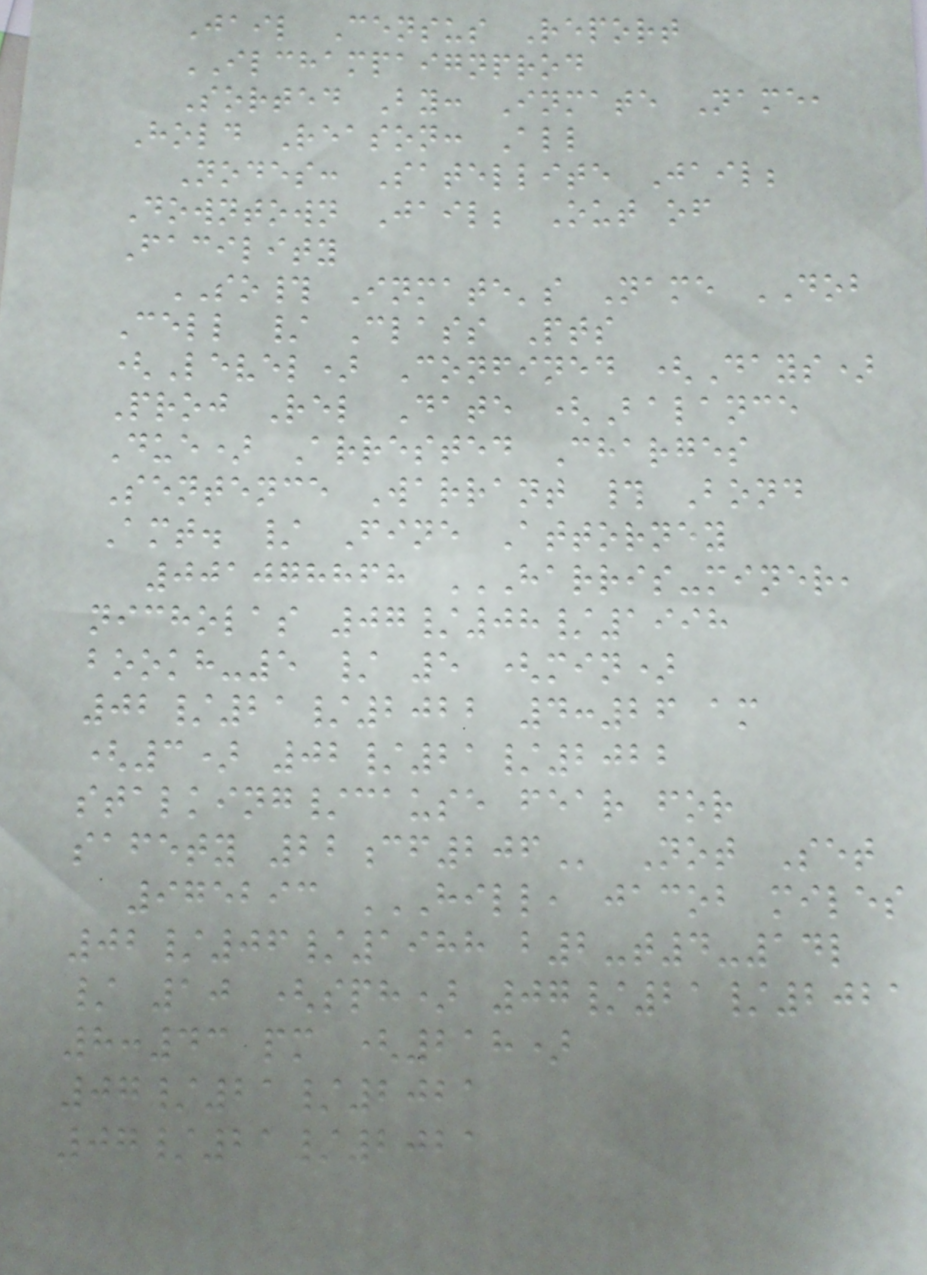Jail Census Report
ILCHAMPAIGNPROD
Sorted By: Inmate Name,
Hold Reason: All
Nodes: Satellite Jail;
Downtown Jail; Out of
Facility
SO# Inmate's Name DOB
Cell / Class Pts
(Level) Confined (Days)
Proj Rel Date (Balance
Due) Arrested Charges
Sentence Warrant # Bond
Amt. / Fine Attorney
001078868 HARRIS-MINER,
NICHOLAS 07/08/1998
BOOKH-5 / 5 (MIN)
02/21/2022 4:26 AM
(3) 02/21/2022
STALKING/CAUSE FEAR FOR
SAFETY 22CF206 Not Set
975293 HILL, JACOB MILES
02/06/1988 B2-T4-14L
/ 10 (SPH) 07/21/2021
8:43 PM (218)
07/21/2021
07/21/2021
